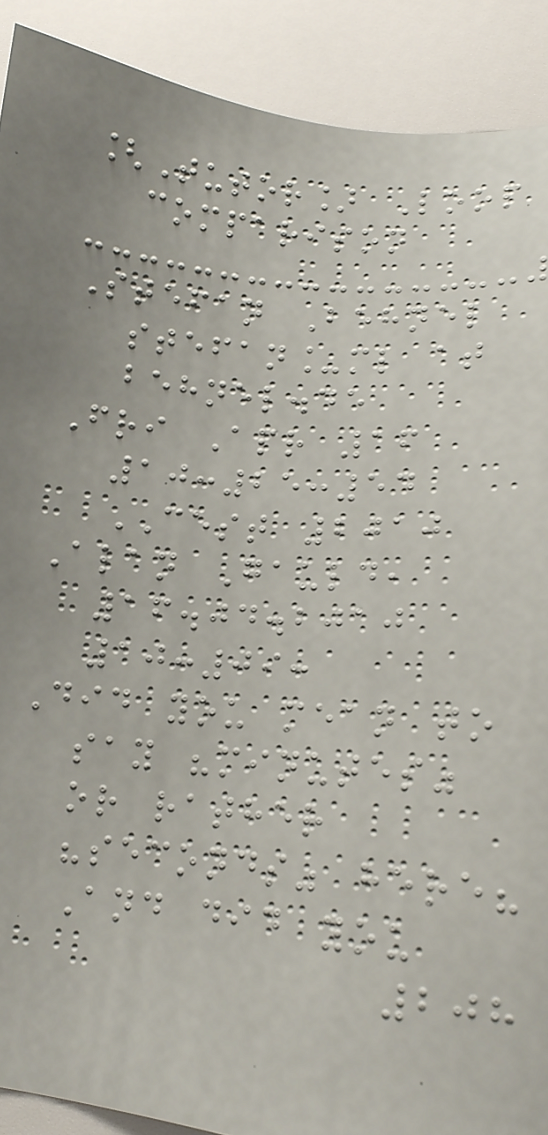[Tutor] Loop
comparison
Stefan Behnel
stefan_ml at
behnel.de
Fri Apr 16
10:25:54
CEST 2010
Alan Gauld,
16.04.2010
10:09:
Did you mean to
say "minutes"
or rather
"seconds" here?
And did you
208
